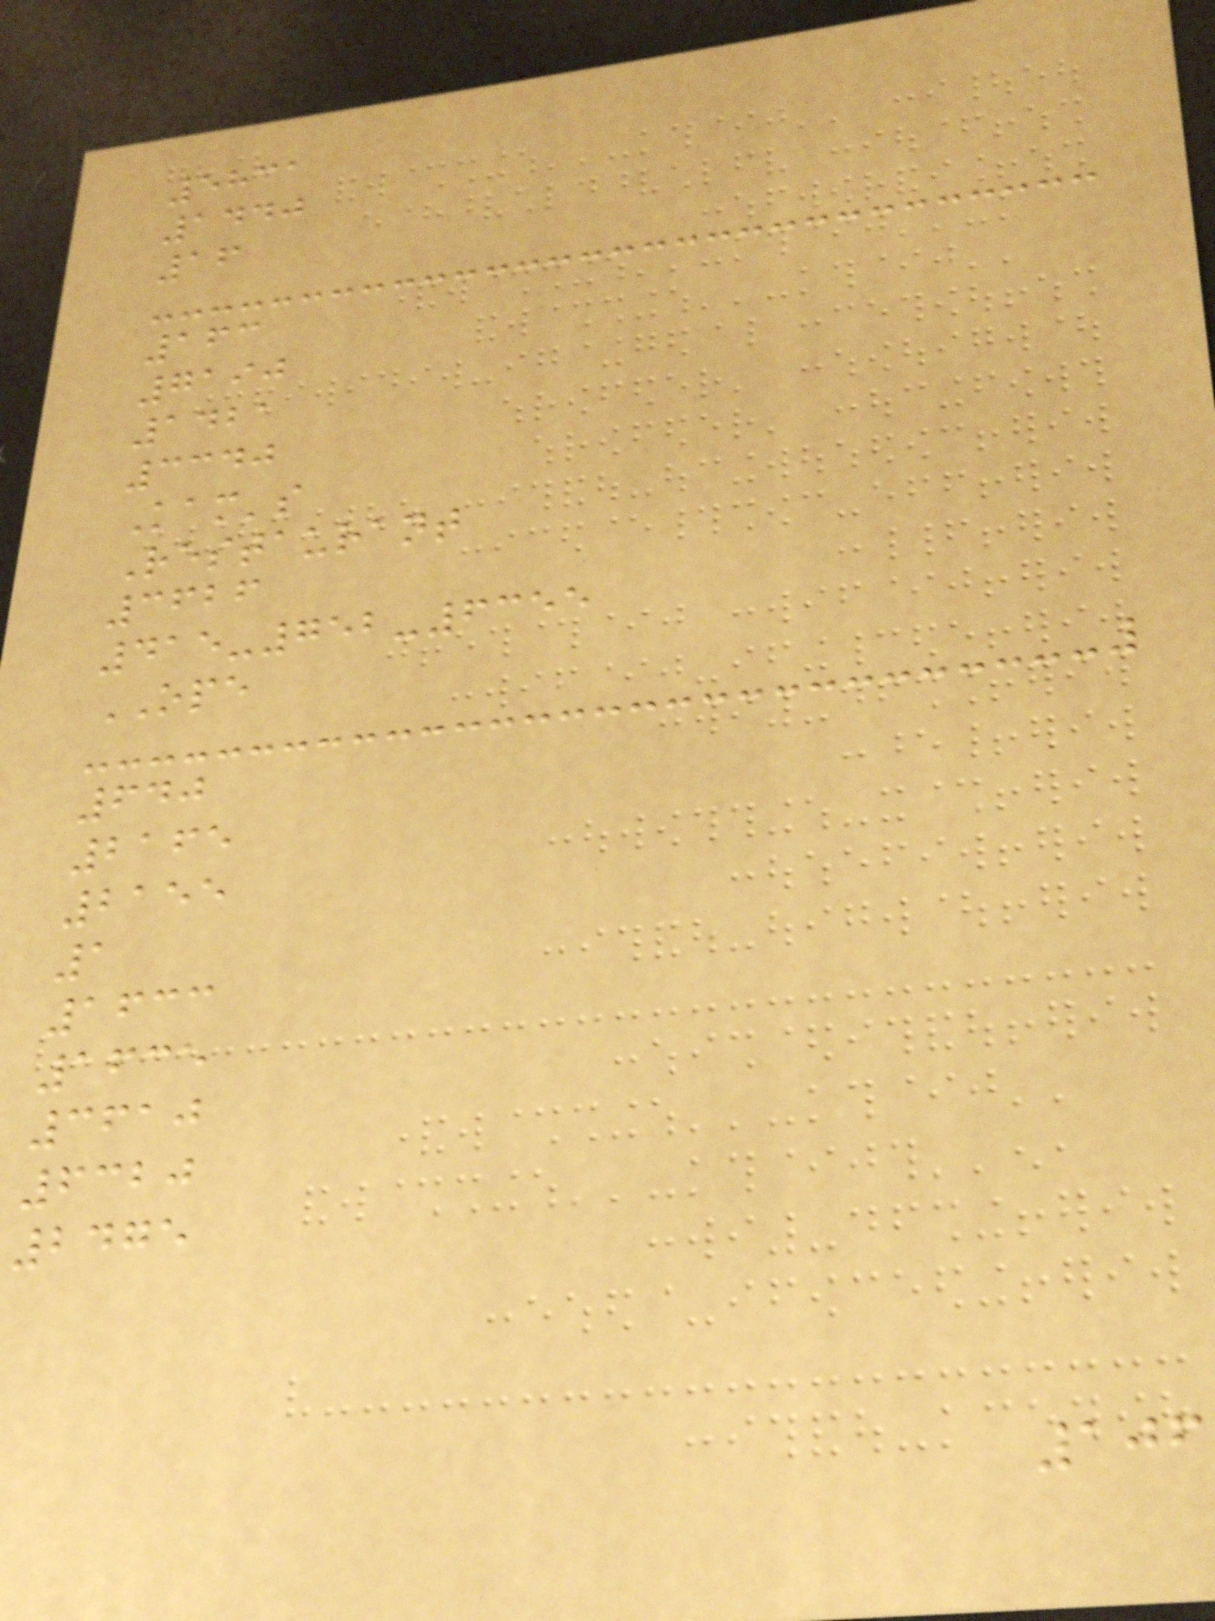5831
1440
16
163
7190
1421
3340
Kam's
Restaurant
3626
415-752-6355
OPE
640
2165
2155
1
1633
1635
3610
6320
2475
106
